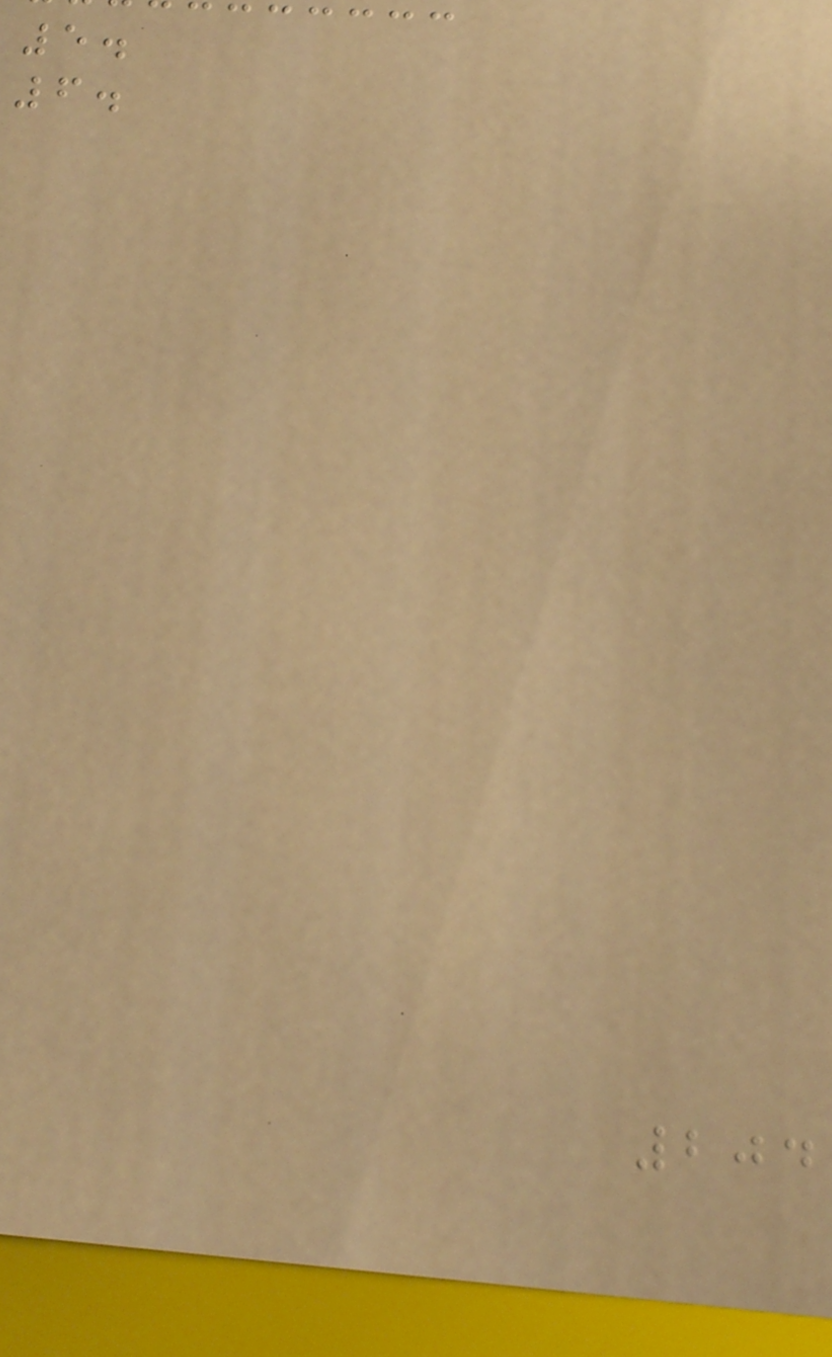5.
6.
204
